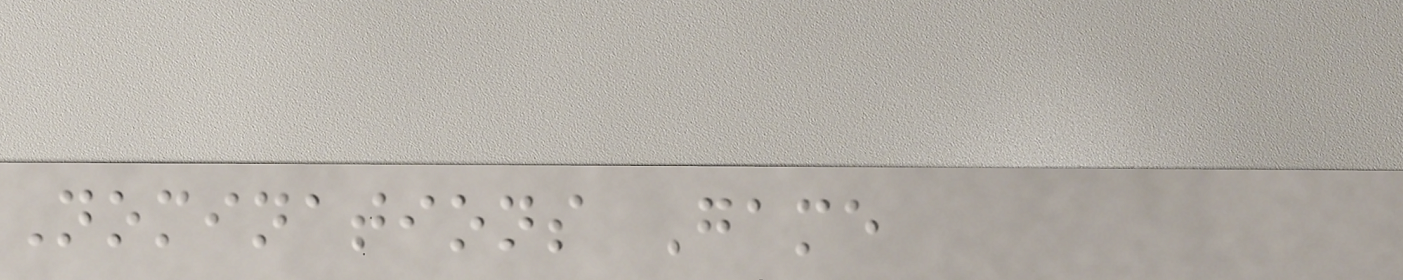Nominations Game
